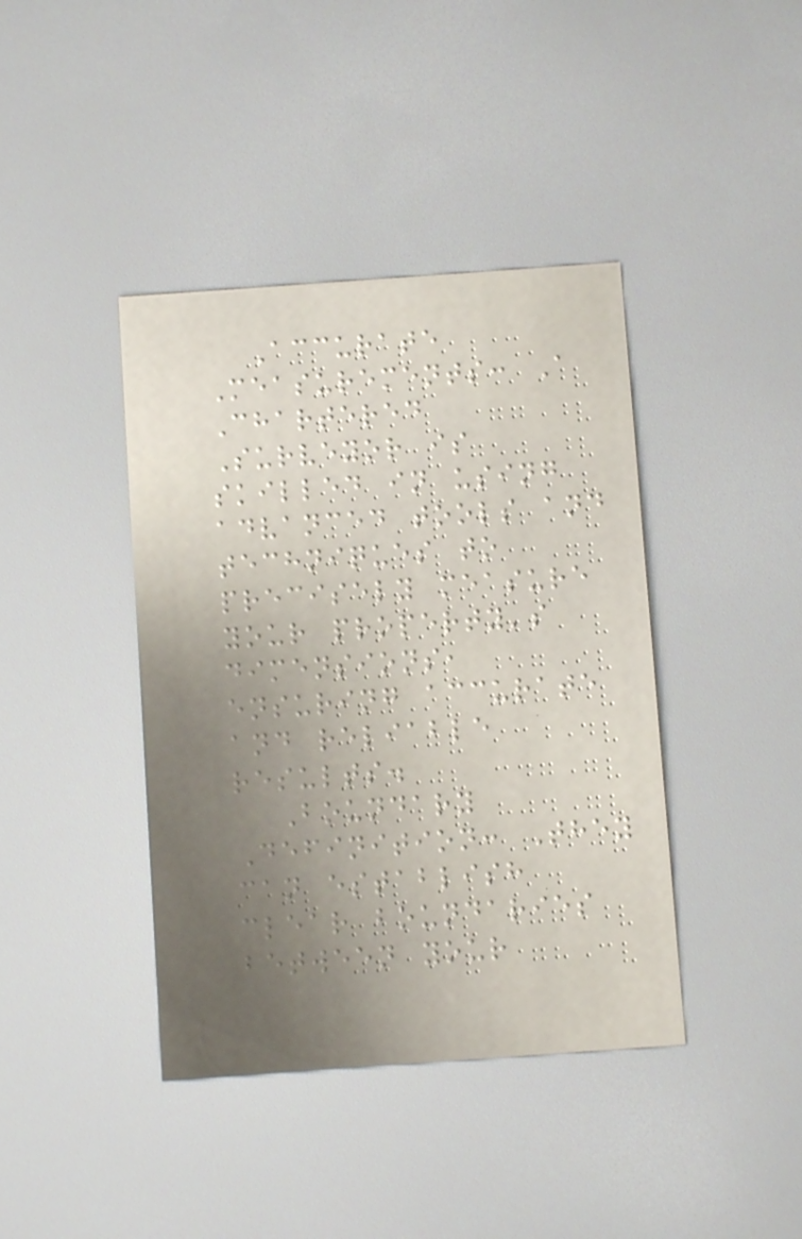Accurate
Measurements: A
Chartered
Surveyor is
skilled in using
advanced tools and
techniques to
precisely measure
your property's
dimensions,
ensuring accurate
and reliable
results.
Boundary
Definition: They
can establish
clear boundaries
between your
